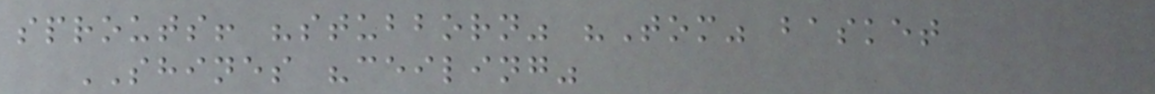sprouts! "stubborn" "Tom" basket
SHINES "ceiling"
